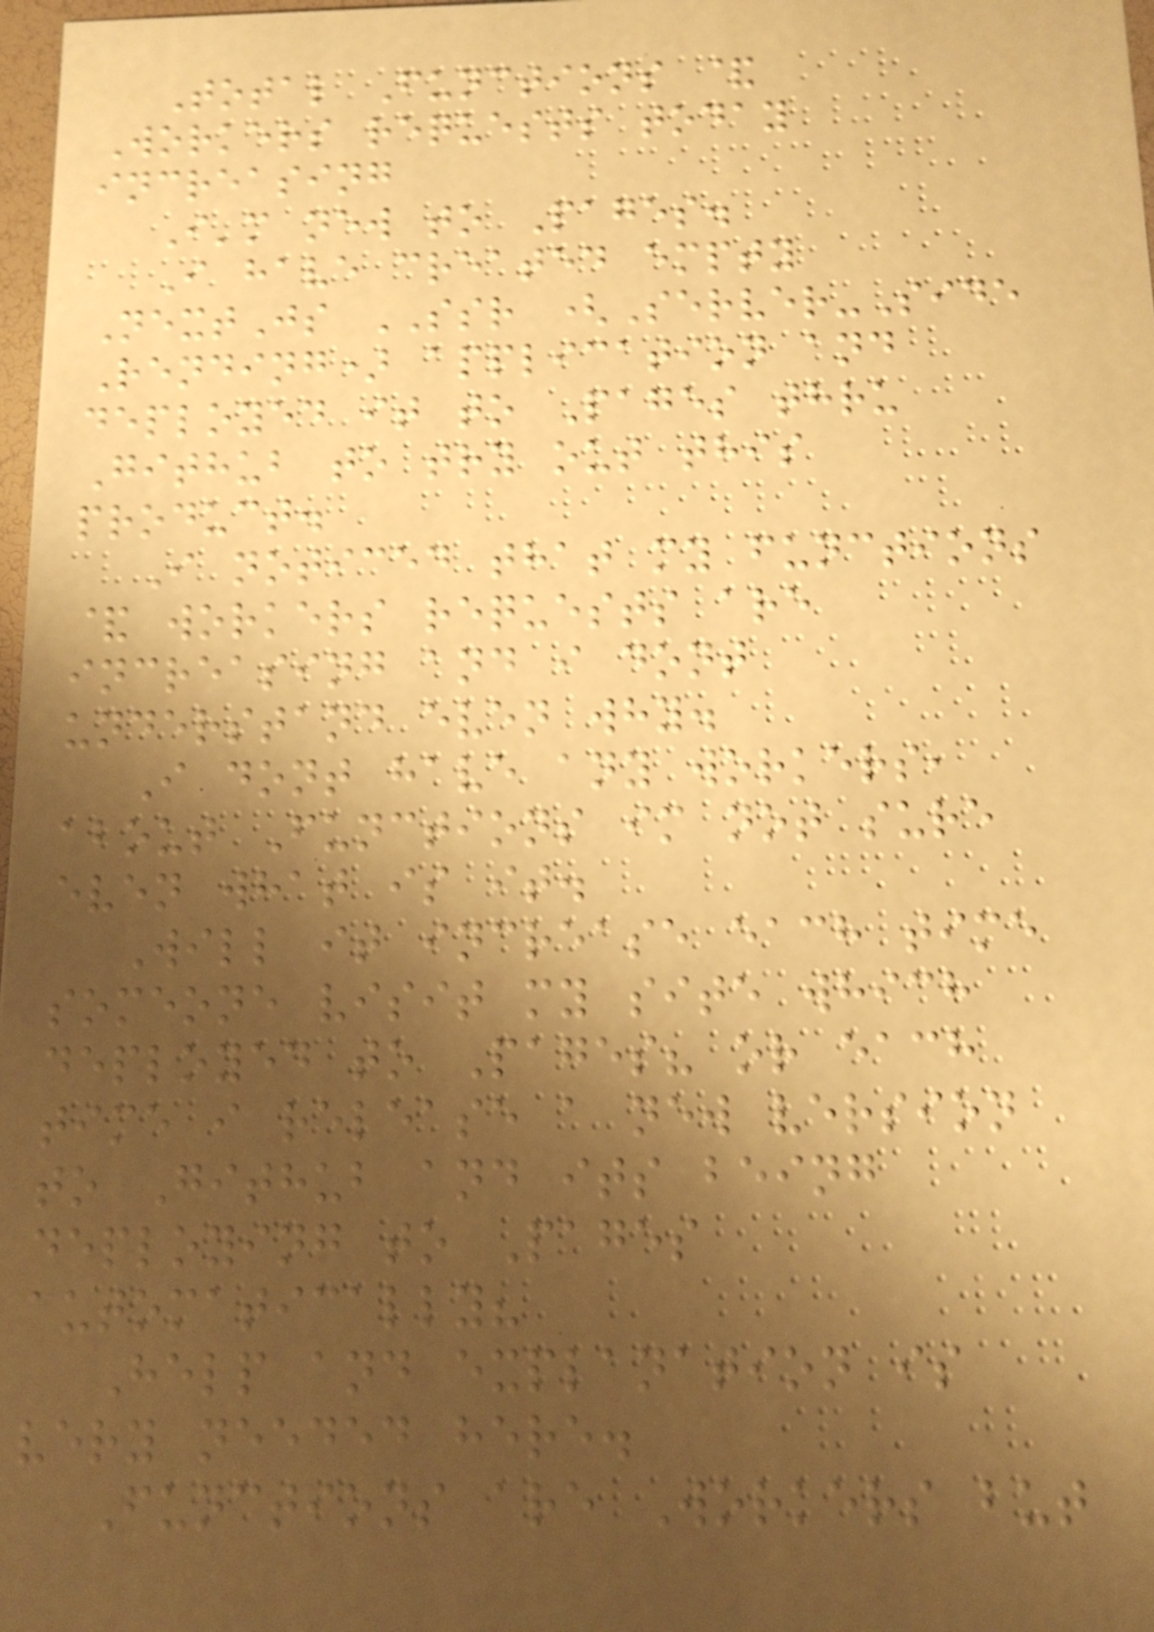Total Functions &
Workers requests today
increasing
I'm new to Pages.
I have created empty
NextJs SSR (Server-Side
Rending) application and
deployed it to Pages thru
Github to try out this
product.
I noticed that my functions
& workers requests are
increasing and i dont
understand even why.
I dont have any workers,
about Functions im not sure
even what is it.
Will it increase each time
someone visit my site which
deployed to Pages? or each
time i release a new version
to Github and its being
deploying to Pages
automatically?
Help and explanation is
very needed here.
Functions are Workers but
